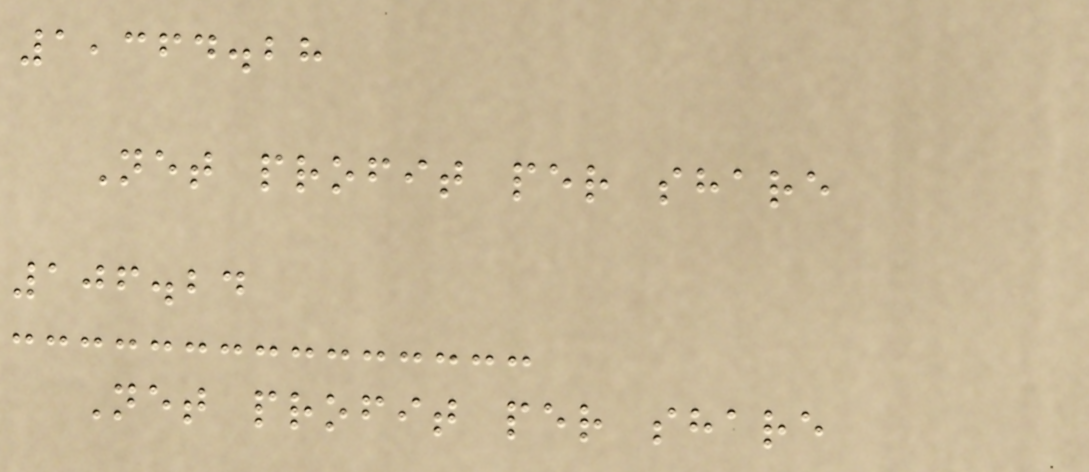1,364.28
Net profit per share
106.24
Net profit per share
